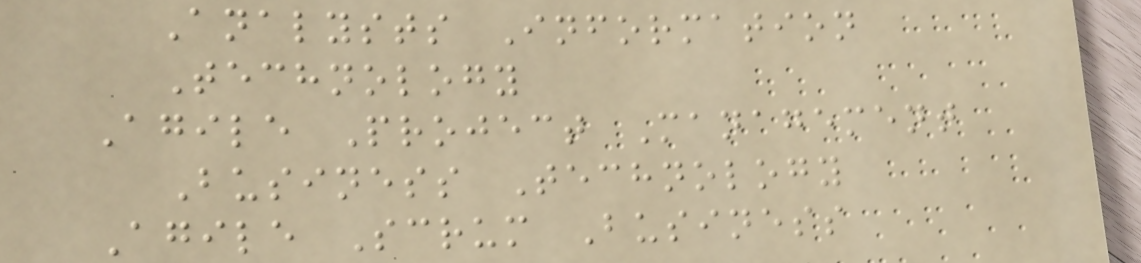Analysts Information
Technology
Agile Project Management
Business Technology
Agile Scrum Business
